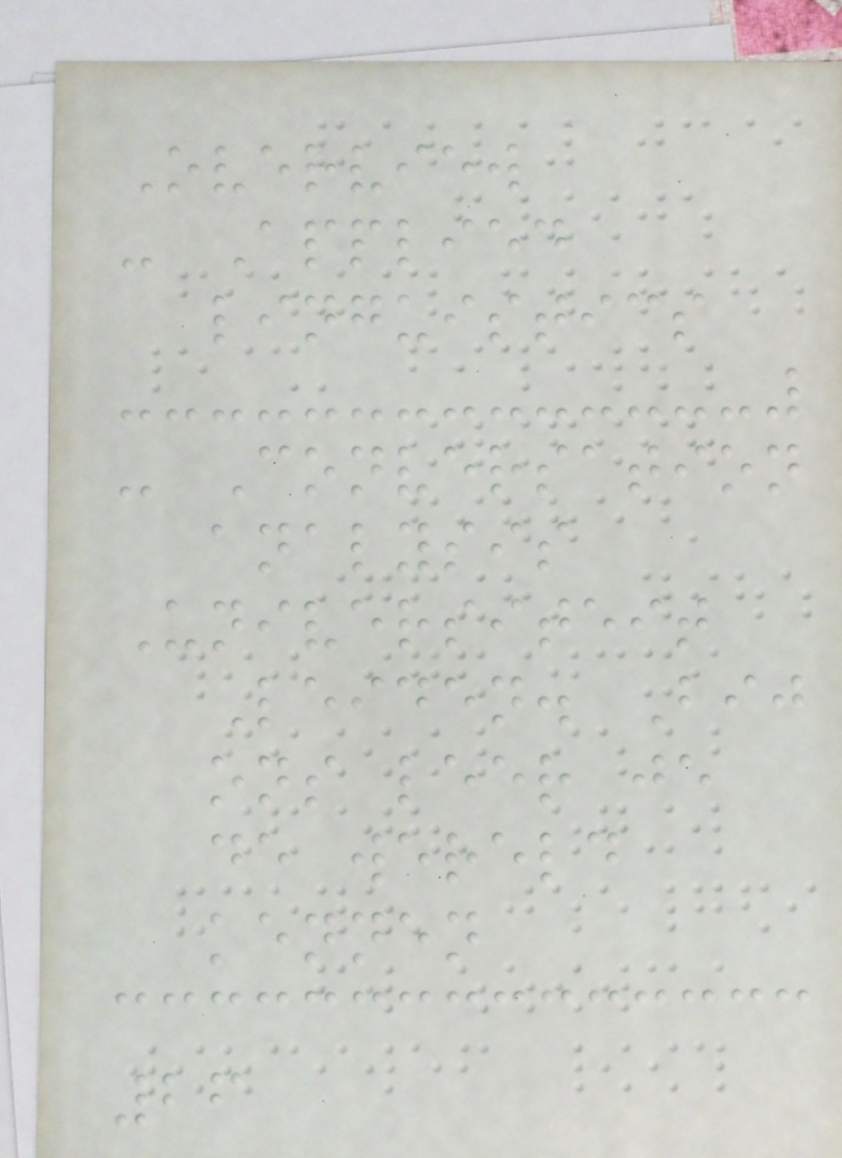Overview
- Applied
linguistics
- Conversation
analysis
Universiteit
Leiden. Bij
ons leer je
de wereld
kennen
26
